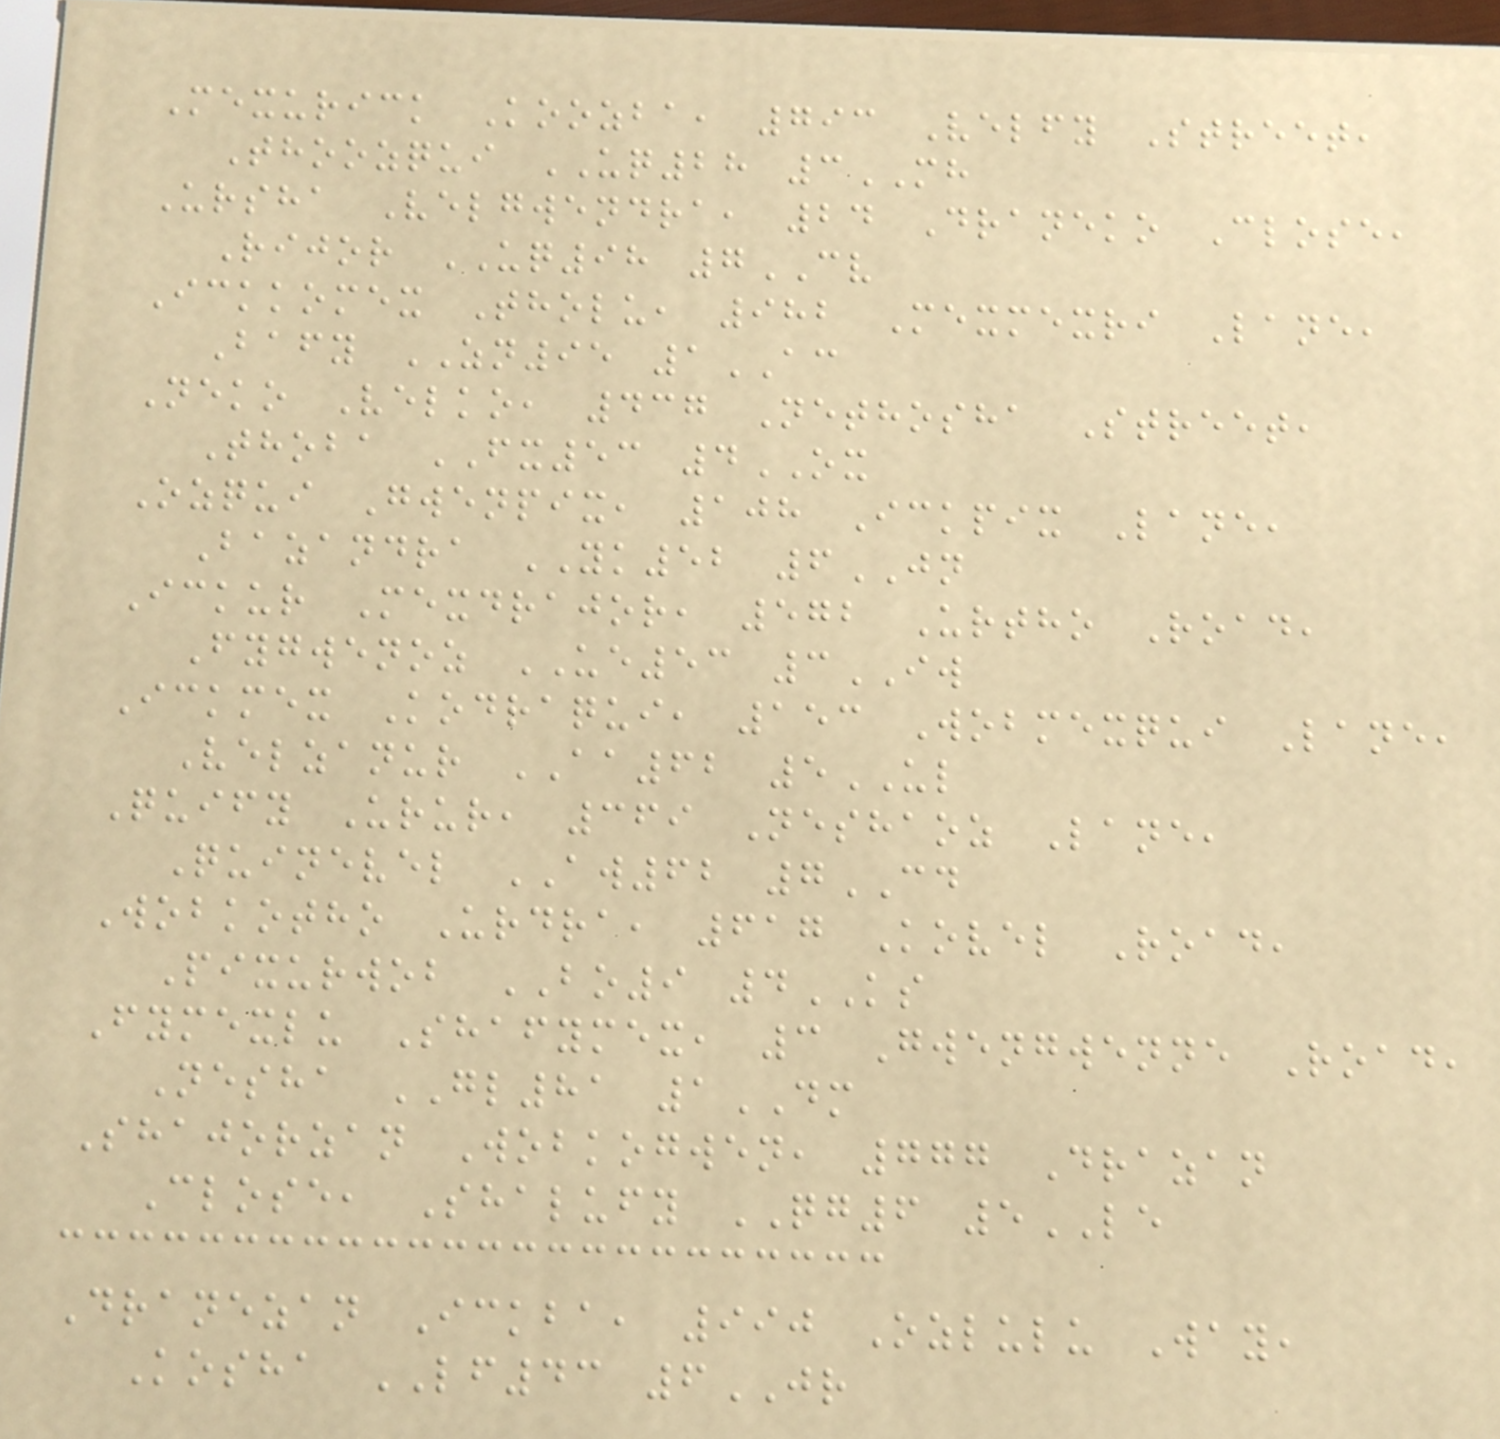Mexurick Koozba, 793 Velfy Street,
Thoozqui UQ28 3MH
Ursha Velgwendra, 24 Draneko Close,
Rijor UQ98 7CV
Ickkomex Tholu, 982 Mexmexri Lane,
Bafy ZN95 1AC
Neko Velko, 437 Nethosha Street,
Thoba FX53 4OX
Ozqui Gwenpix, 108 Ickpix Lane,
Bazandra YK52 6JN
Ickur Mexdrajor, 572 Urtho Road,
Fygwenoz UE53 3IW
Ickmex Kodraqui, 153 Wobmexqui Lane,
Velzanur AA62 5UL
Quify Urur, 369 Neshaoz Lane,
Quinevel AW62 7CD
Wobkotho Urdra, 617 Kovel Road,
Pixurwob BO9 4KS
Fymexlu Shafymex, 3 Gwengwenne Road,
Nesha GL81 1DM
Shajorzan Wobkogwen, 777 Drazan
Close, Shalufy QG6 5LE
Dranezan Ickba, 990 Ozlulu Way,
Kosha LF43 6JR
